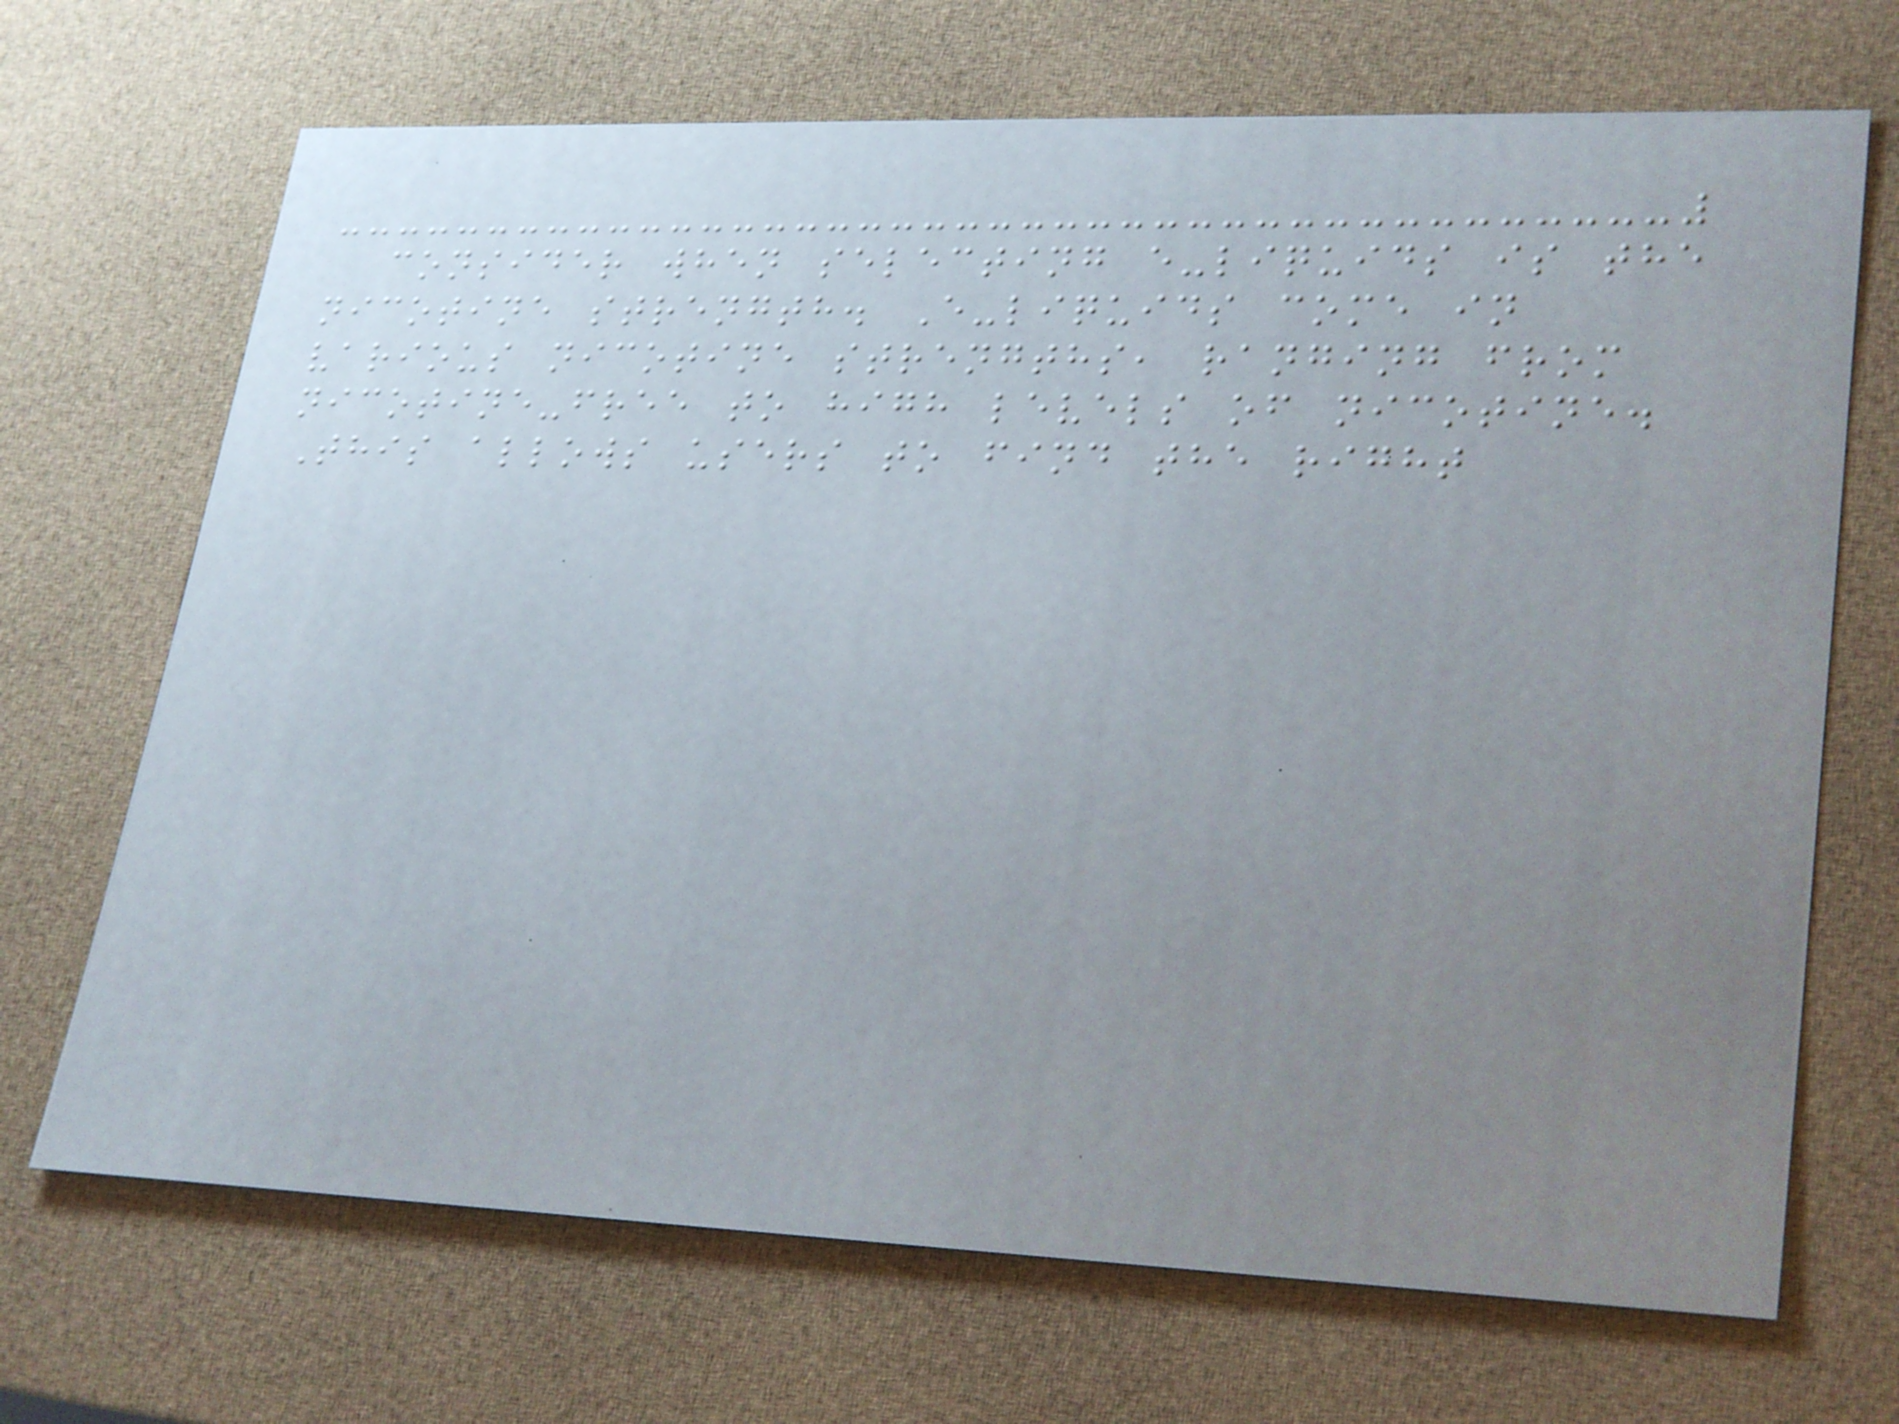consider when selecting e-liquids is the
nicotine strength. E-liquids come in
various nicotine strengths, ranging from
nicotine-free to high levels of nicotine.
This allows users to find the right
